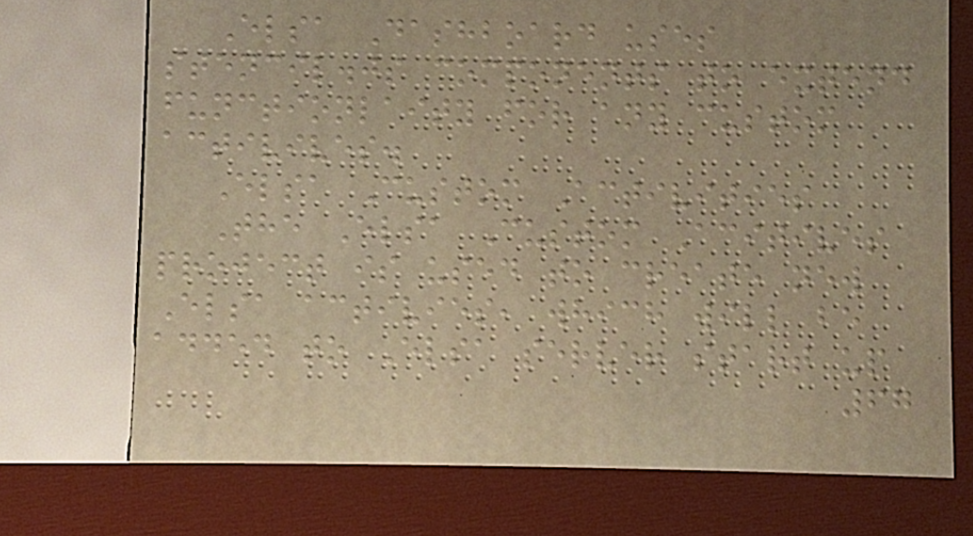Elsa Dashboard uses
stencil.js components to extend
functionlaity for any custom
activives.
Elsa Custom Activities
The Elsa Custom Acitives
project is used to create new
Elsa activies, which will be
added to Elsa server start up
67
